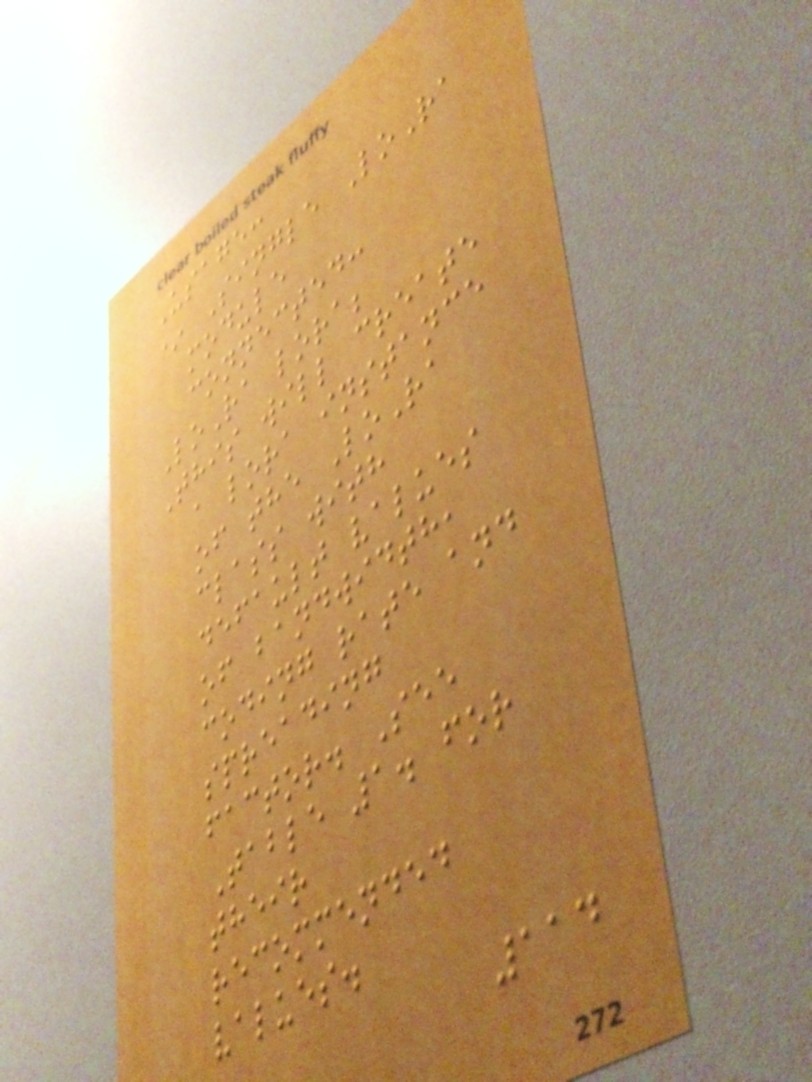Usage:
* Single LoRa
module
connected:
LoRa lora;
This will create
a lora instance
of the LoRa
class with
default values
of bandwidth,
coding rate and
spreading
factor. See
Table 1. for
their
recommended
values.
114
